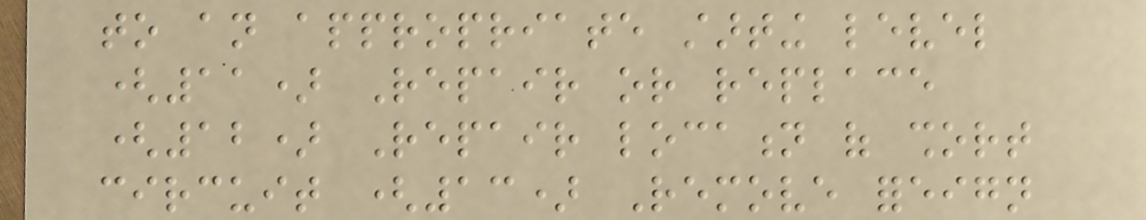to an appropriate starting level
(11) Repair or replace
(12) Repair location of short
circuit (13) Remove foreign
